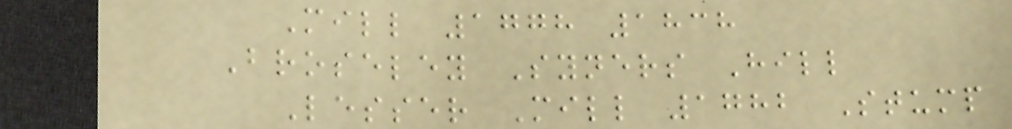Mill 1778 1838
Broseley Syners Hill
Lesser Mill 1782 Stump
